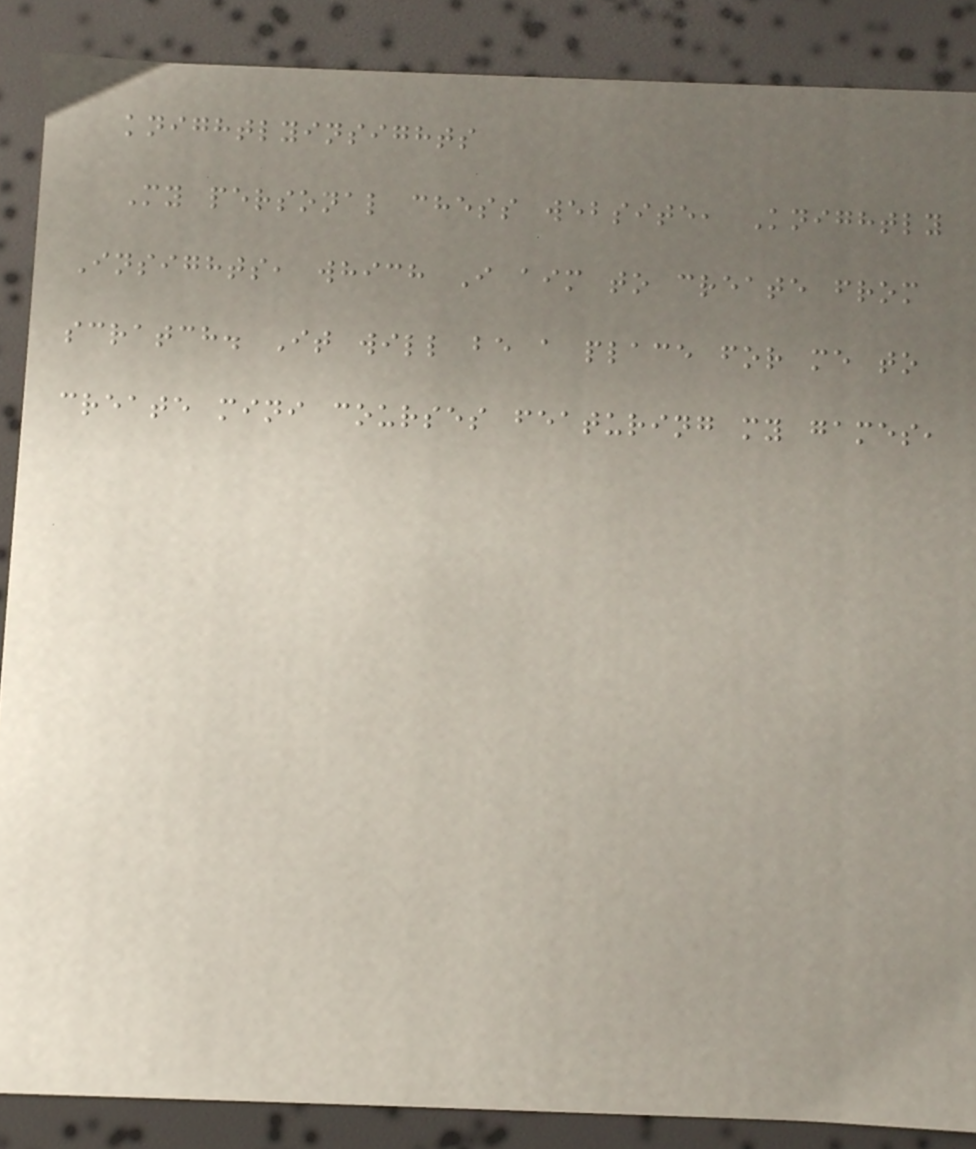knightlyinsights
My personal chess website, Knightly
Insights, which I aim to create from
scratch. It will be a place for me to
create mini courses featuring my games,
